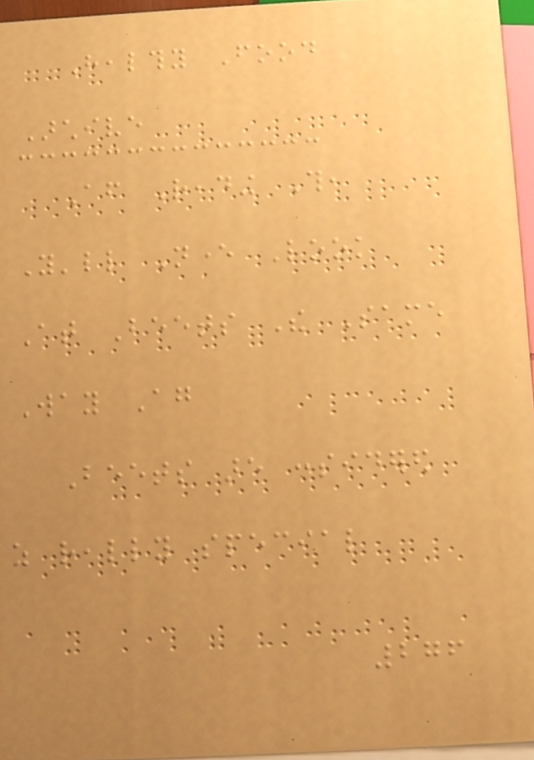Healthy Food
Archive
After Reading This,
You'll Never Look
At Beets The Same
Way Again
Beets are considered
as really special
276
